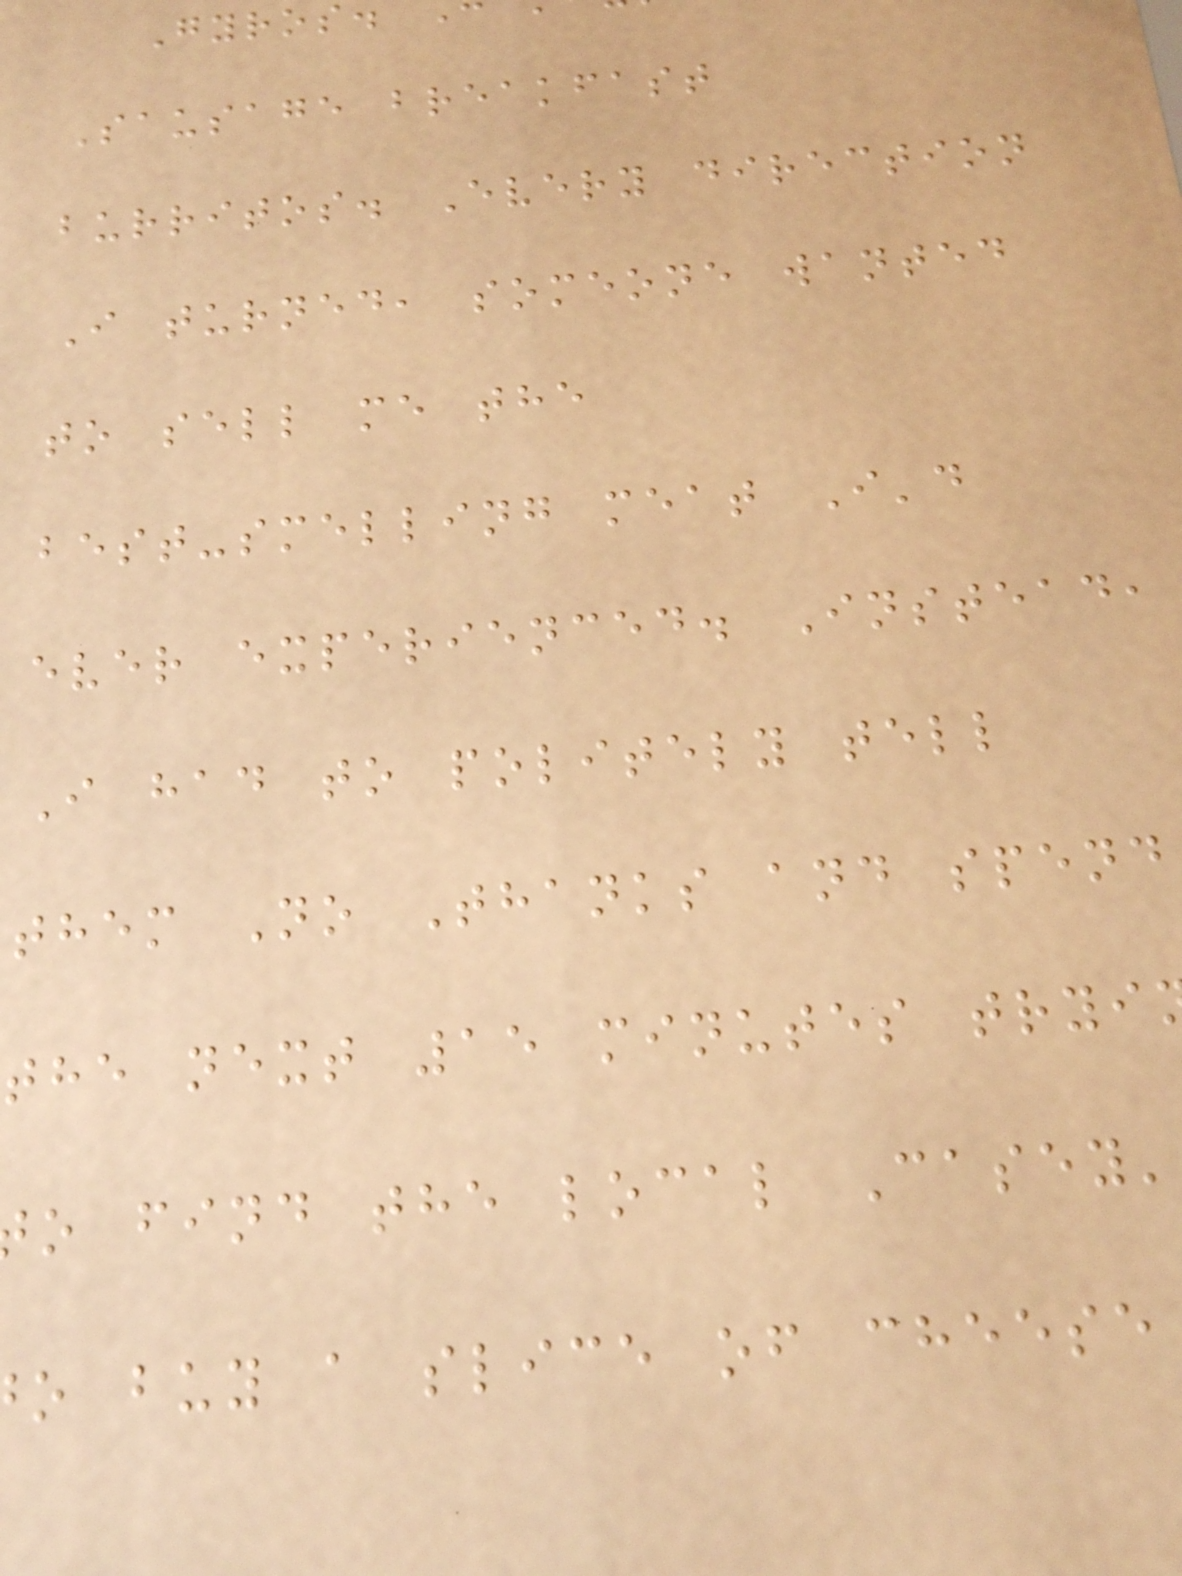Gyros
Sausage breakfast
burritos. Every direction
I turned, someone wanted
to sell me the
best-smelling meat I'd
ever experienced. Instead,
I had to politely tell
them No Thanks and spend
the next 15 minutes tryi
o find the local Casey'
o buy a slice of cheese
